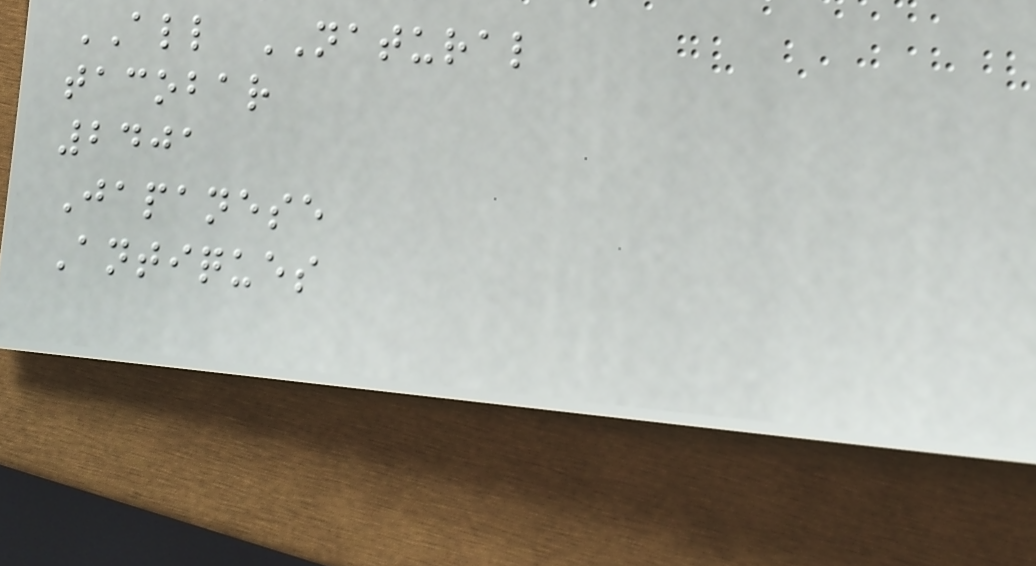ALL NATURAL
tacobar
2401
Japanese
Antiques
